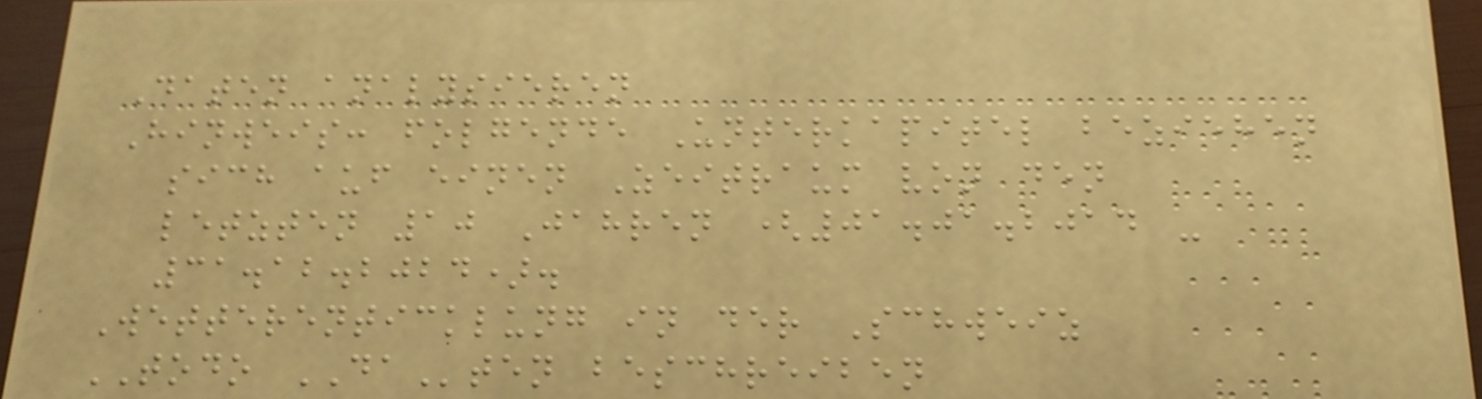Daten analysieren
Hinweis: folgende Unterkapitel beziehen
sich auf einen Zeitraum von den
letzten 10 Jahren (01.01.2014 -
31.12.2024).
Wetterenticklung in der Schweiz
TODO DAten beschreiben
